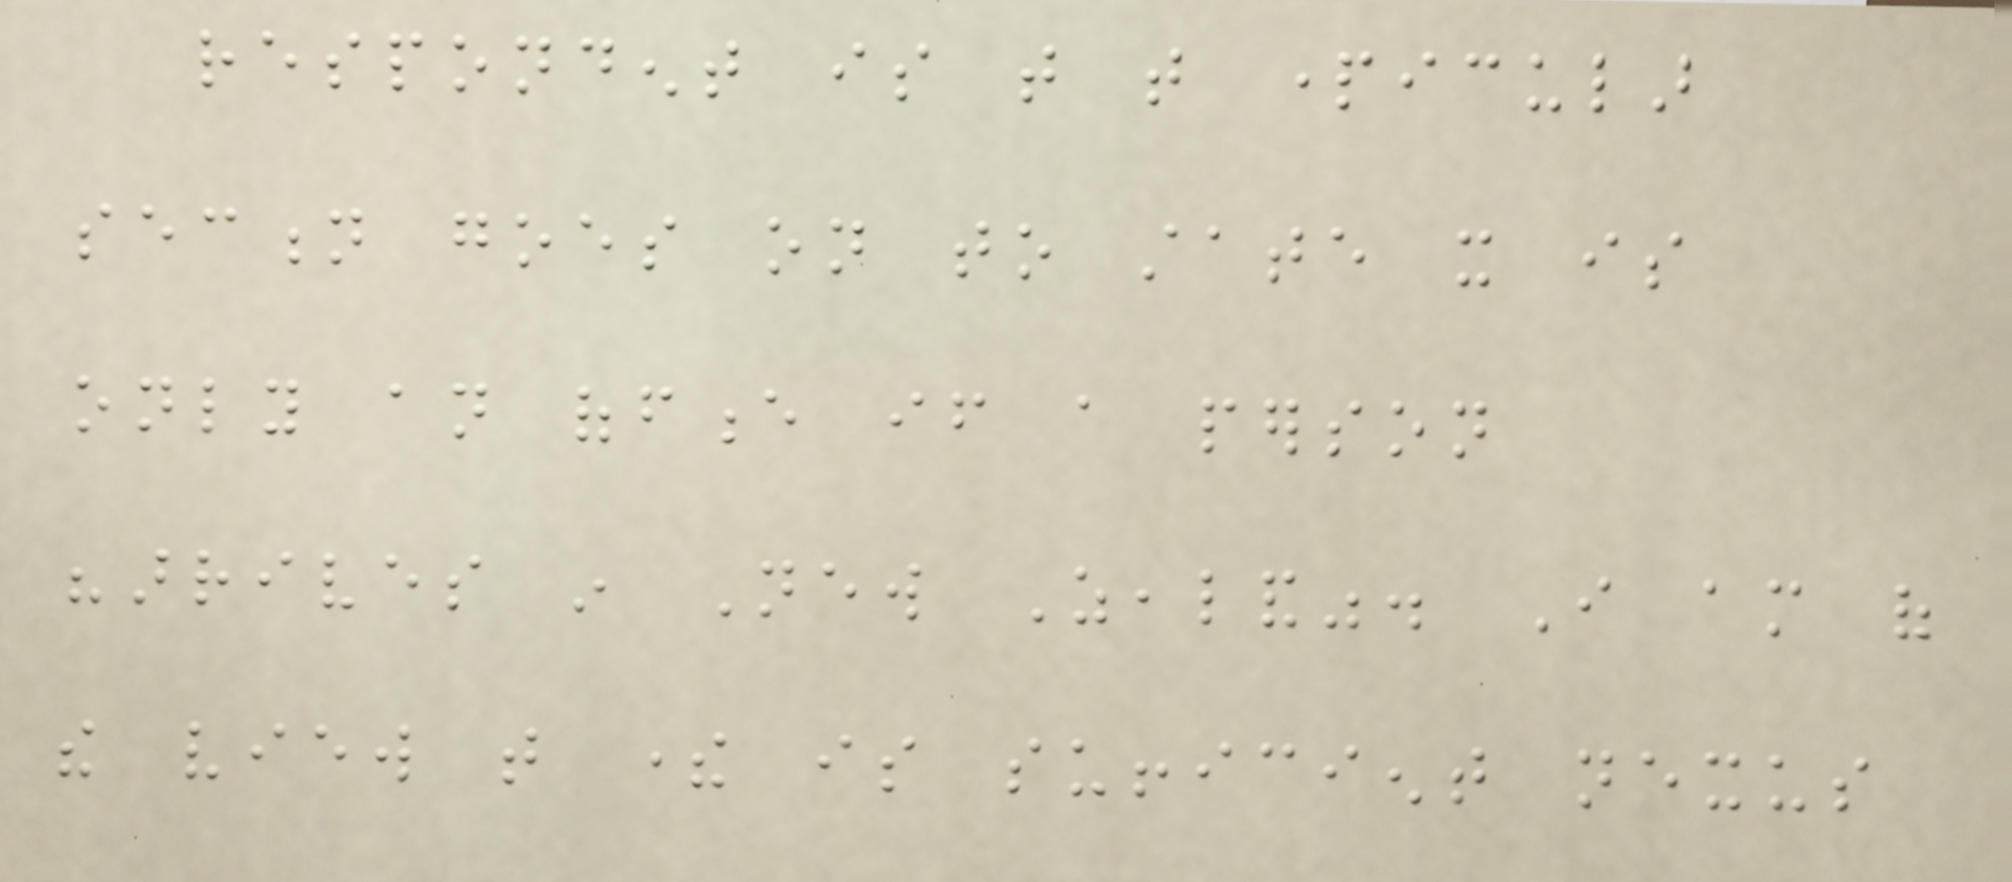respondent is that that particular
section goes on to state it is
only an offence if a person
"arrives in New Zealand". I am of
the view that there is sufficient nexus
